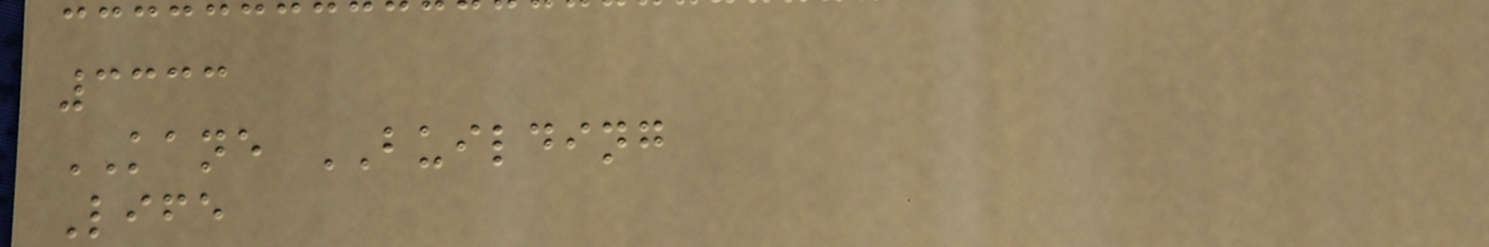3333
KANE BUILDING
Life
